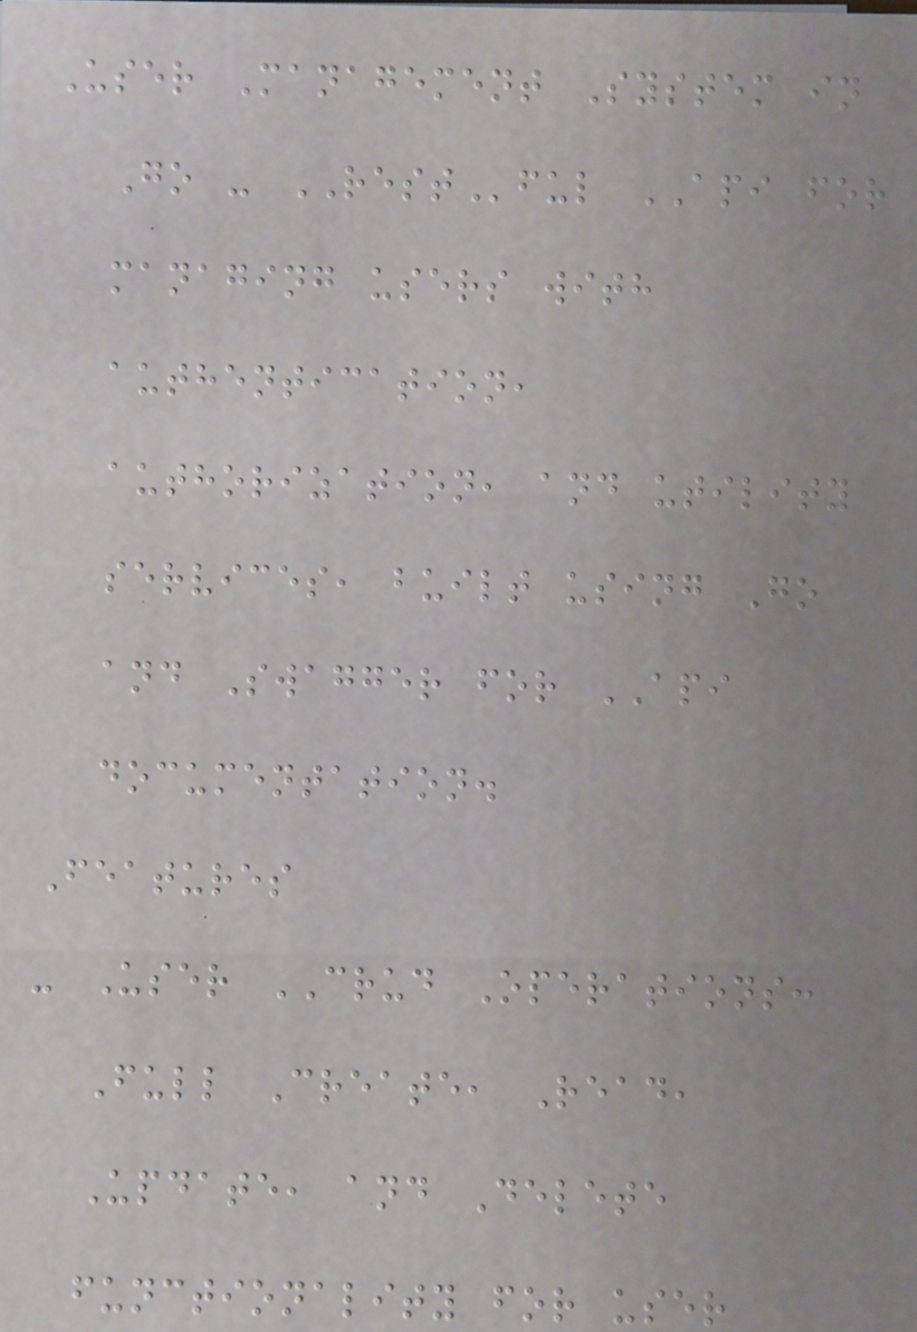User Management System in
Go - RESTful API for
managing users with
authentication,
authorization, and utility
services, built using Go
and Swagger for API
documentation.
Features
- User CRUD Operations:
Full Create, Read,
Update, and Delete
functionality for user
